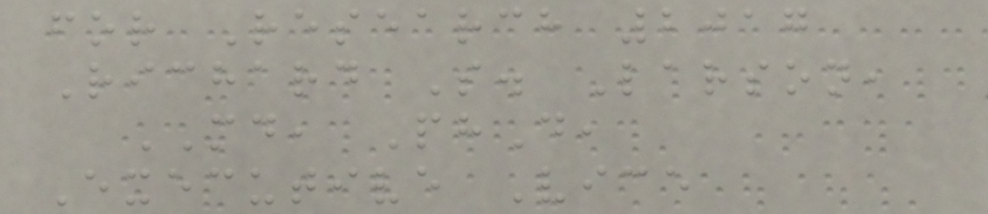for Research 2017
Richard S. Larson,
MD, PhD,
Executive Vice
